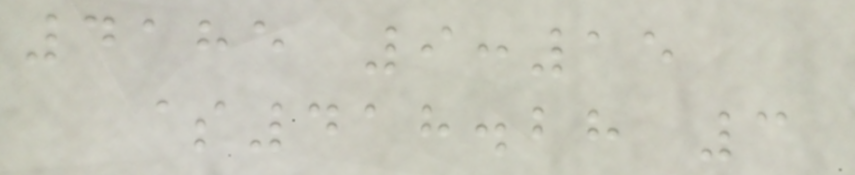4185 9:15
$418.28 3
